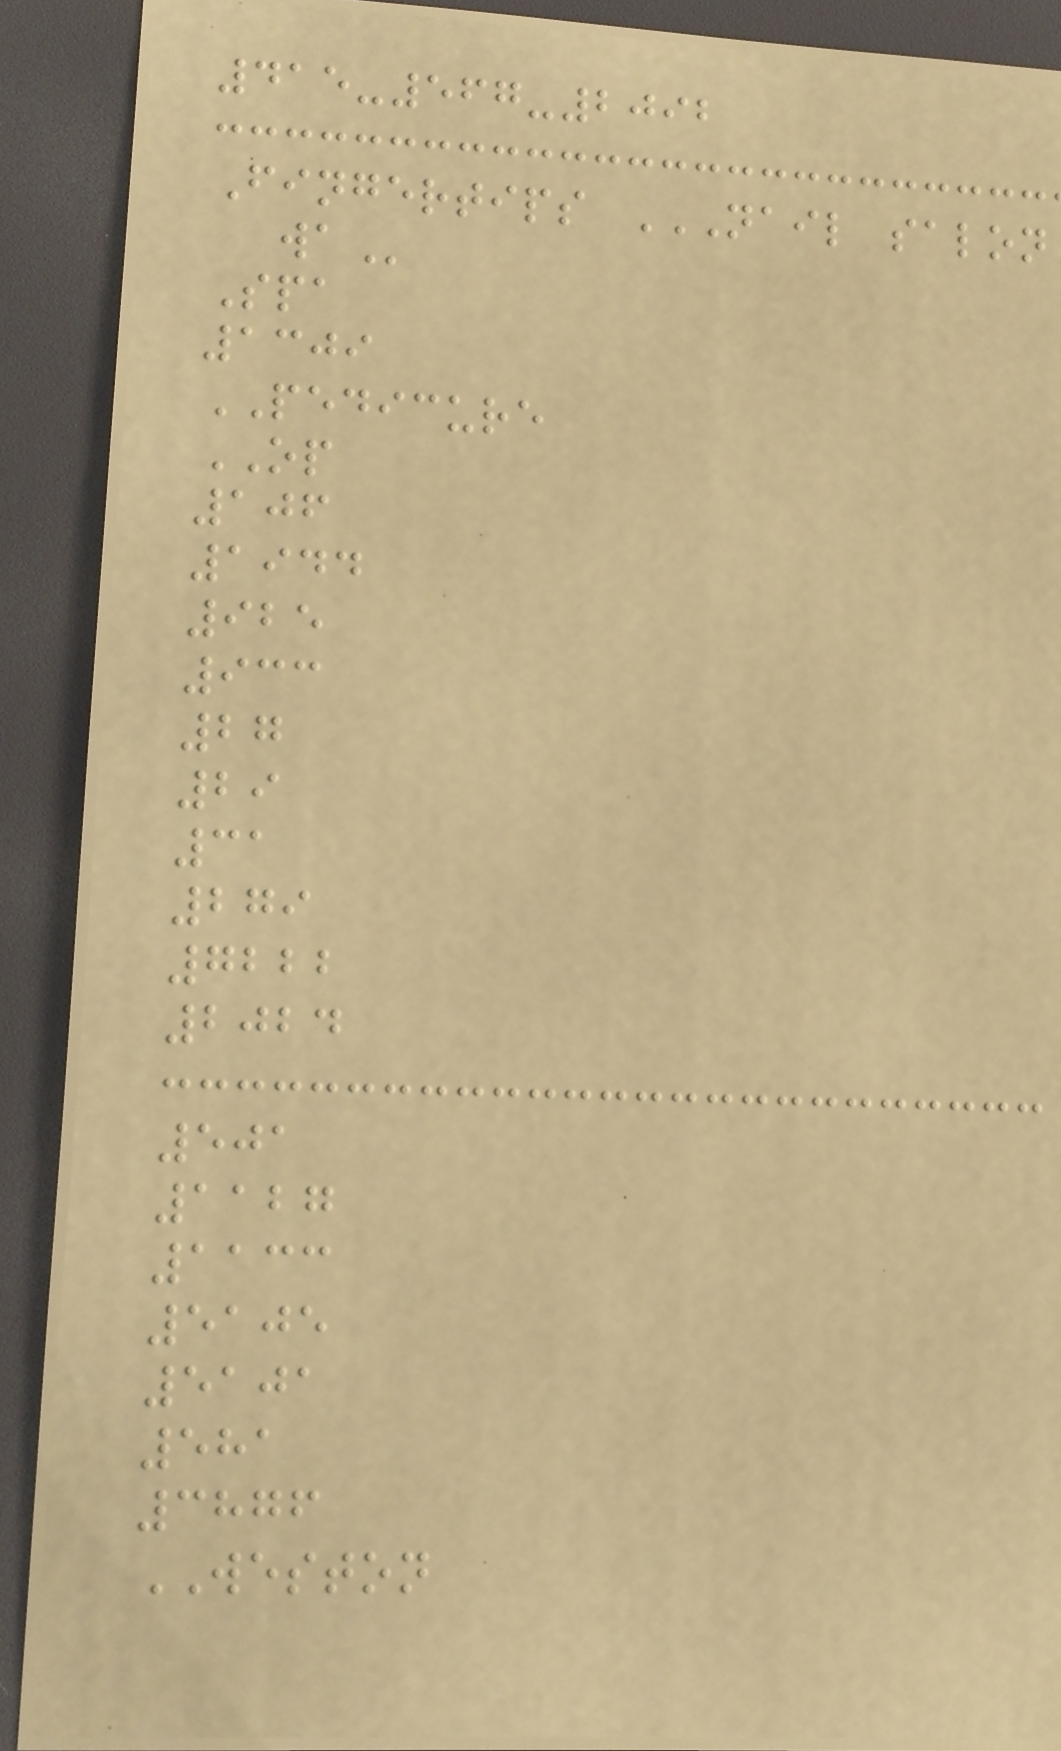415-567-2092
Fingertips NAIL SALON
WA
Spa
1309
PEDICURE
OP
106
1944
925
933
27
29
31
279
7222
2024
501
1127
1133
5105
5101
581
3876
WESTON
